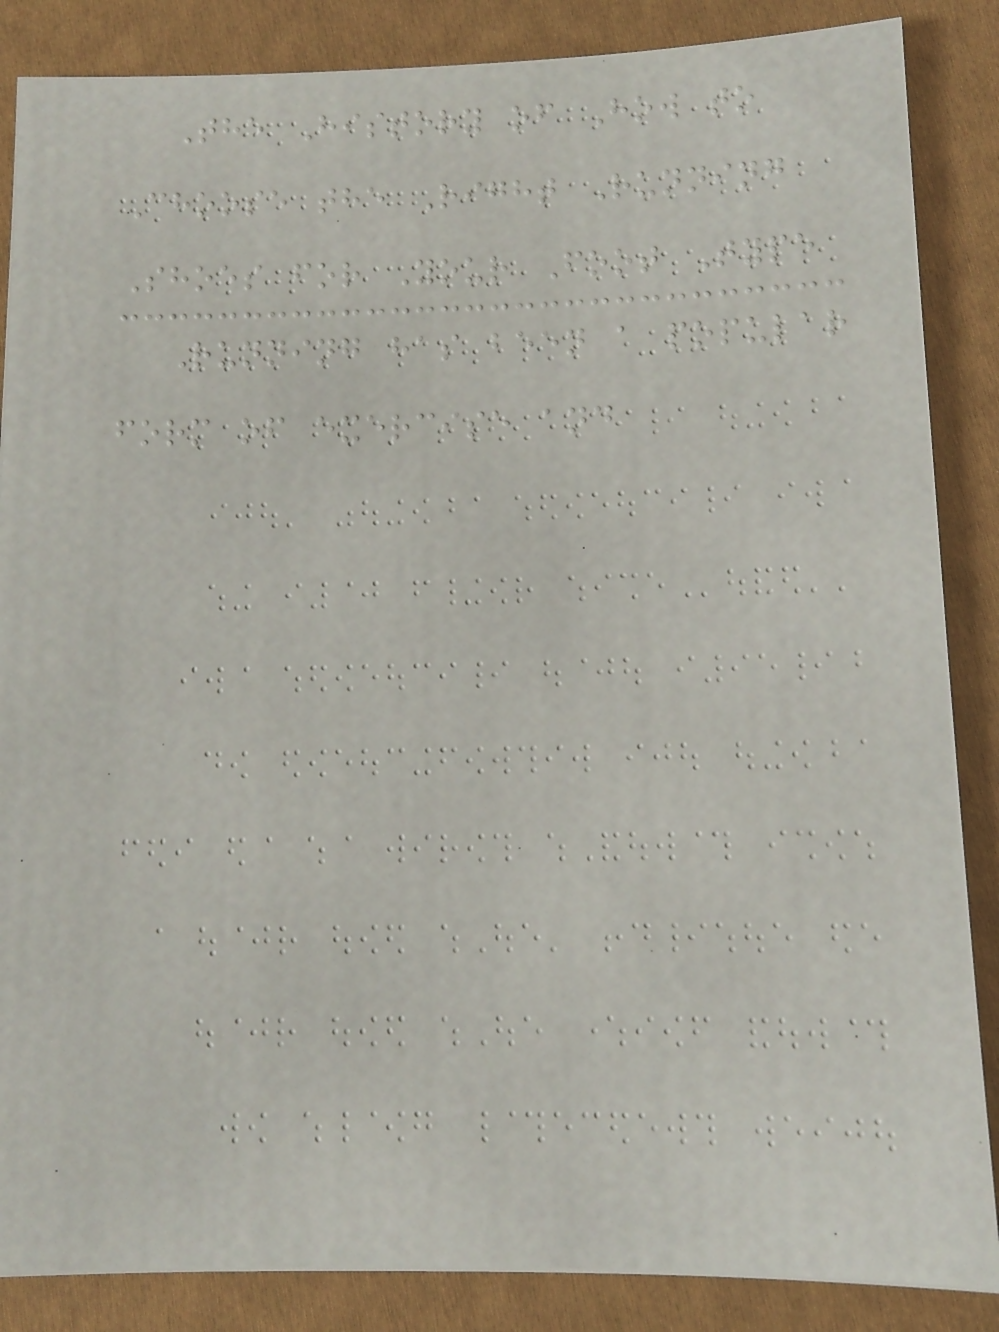The History of How to
Choose the Right Running
Shoes for Your Foot Type
Running has been a popular
form of exercise and
